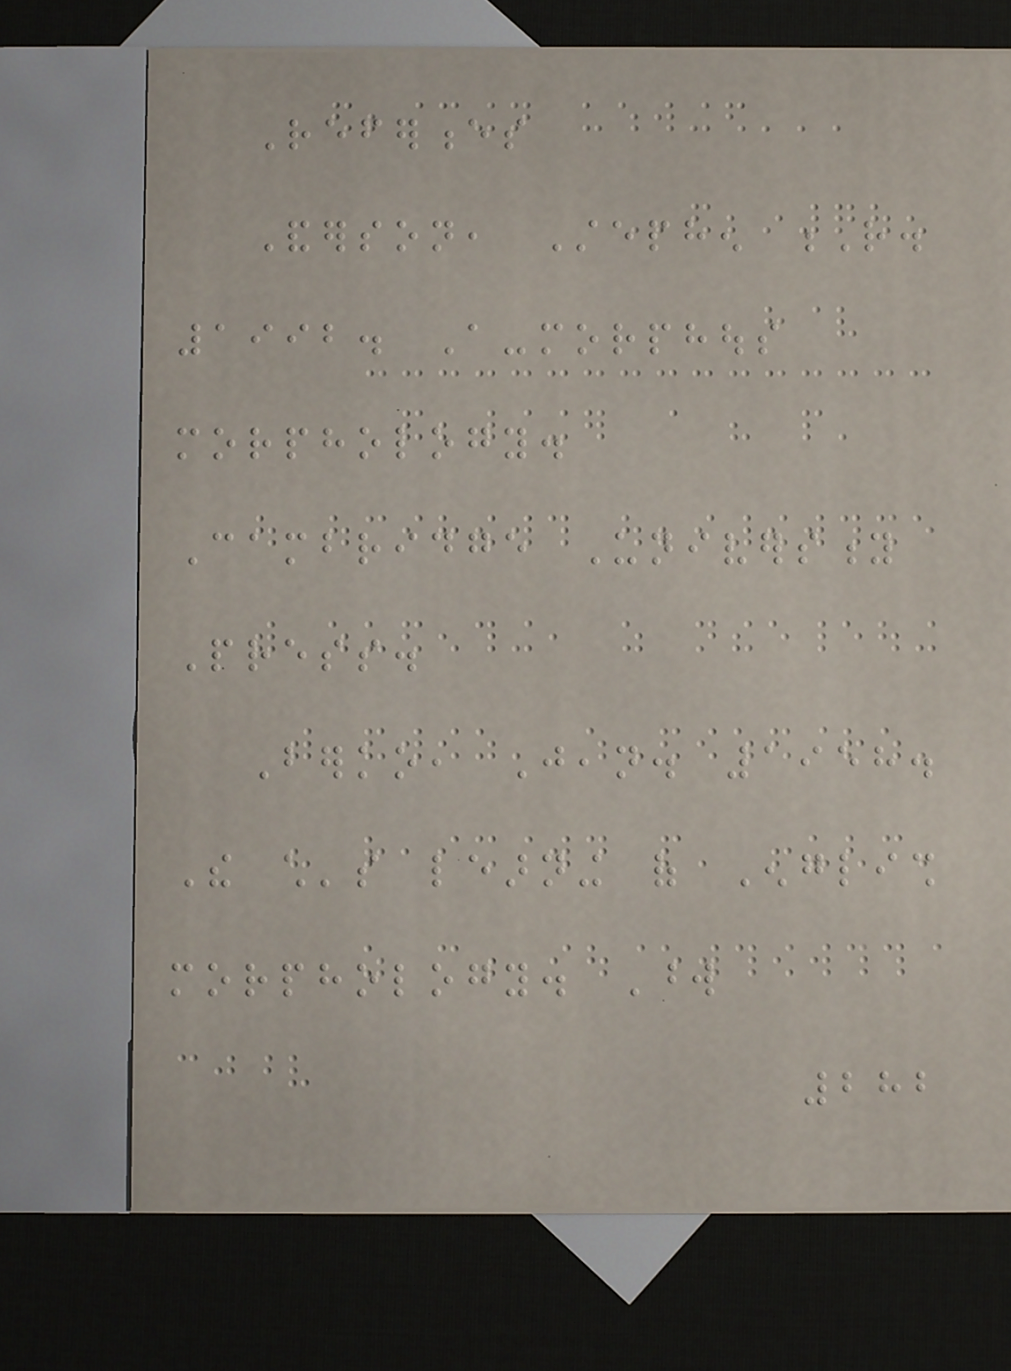References
Anderson, Stephen R.
1992. A-morphous
morphology.
Cambridge University
Press.
Berko, Jean. 1958.
The child's learning of English
morphology. Word
282
